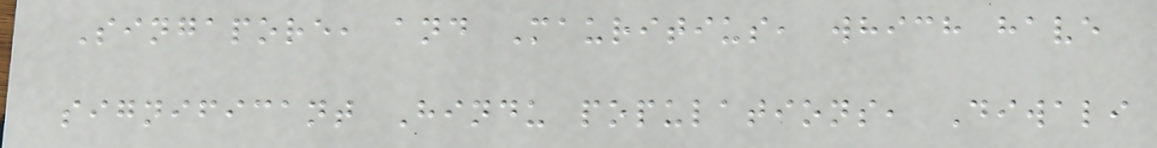Singapore, and Mauritius, which have
significant Hindu populations, Diwali
